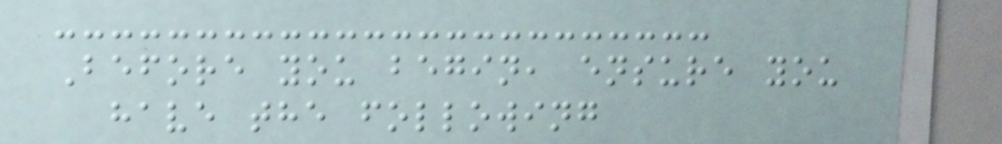Before you begin, ensure you
have the following
